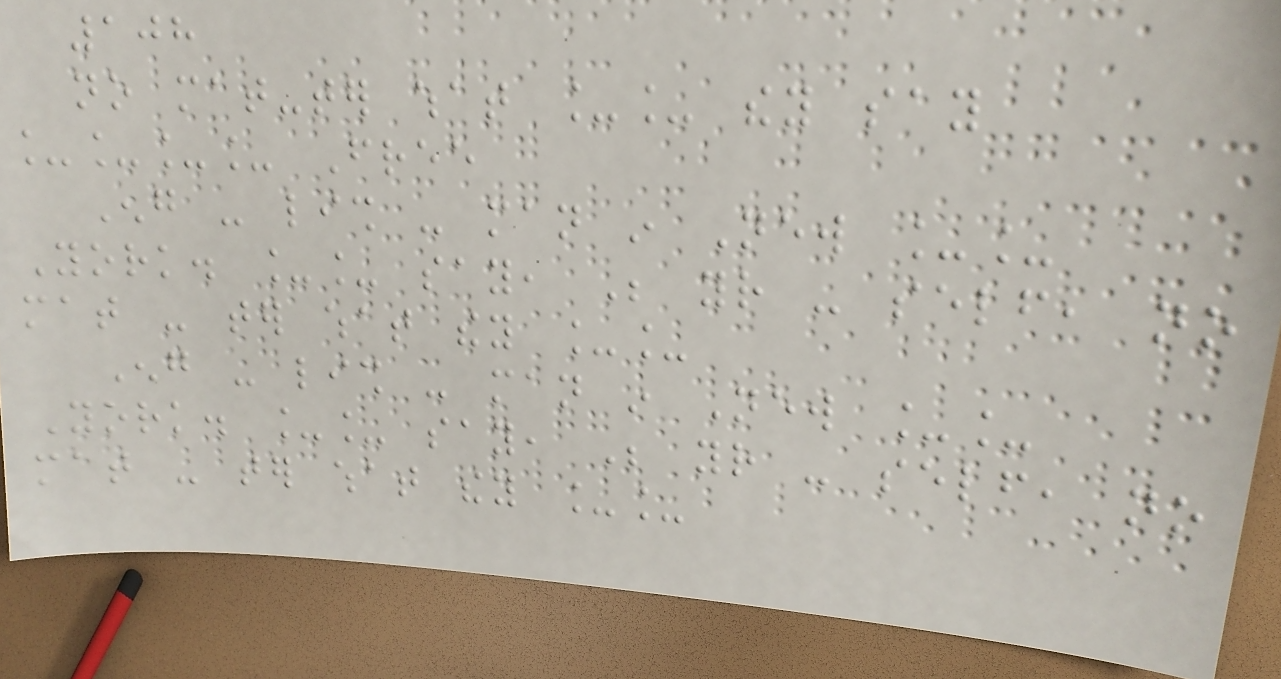108
no mat-ter what __ they say
____ Free
Eng - lish - man in New __
York. __ say, Be your - self, no
mat - ter what they __
Eng - lish - man in New __
York. __ say, Be your - self, no
mat - ter what they __
